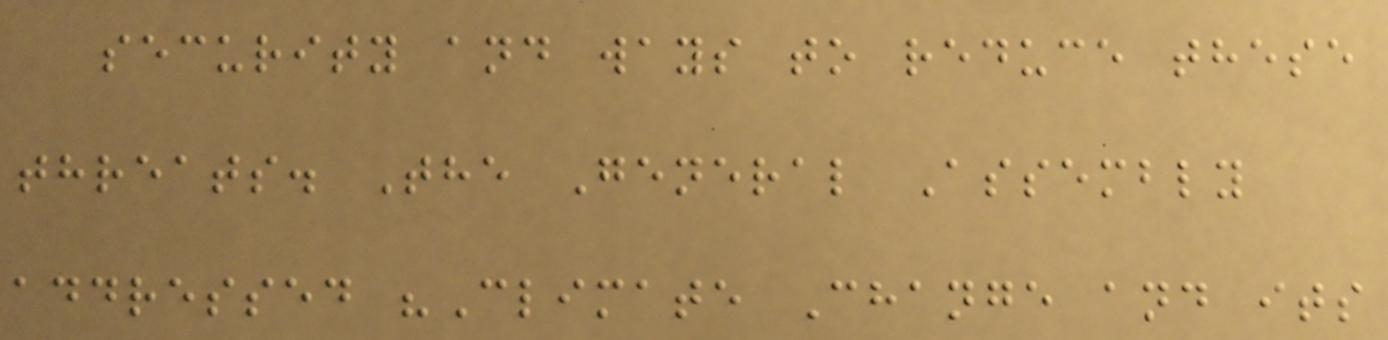security and ways to reduce these
threats. The General Assembly
addressed "Climate Change and its
